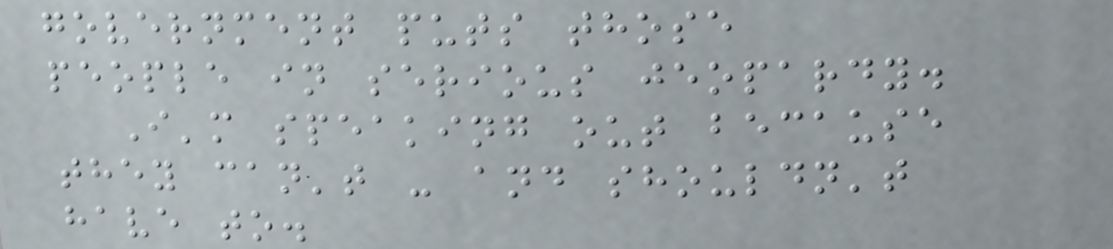government puts those
people in serious jeopardy.
I'm speaking out because
they can't - and shouldn't
have to.
